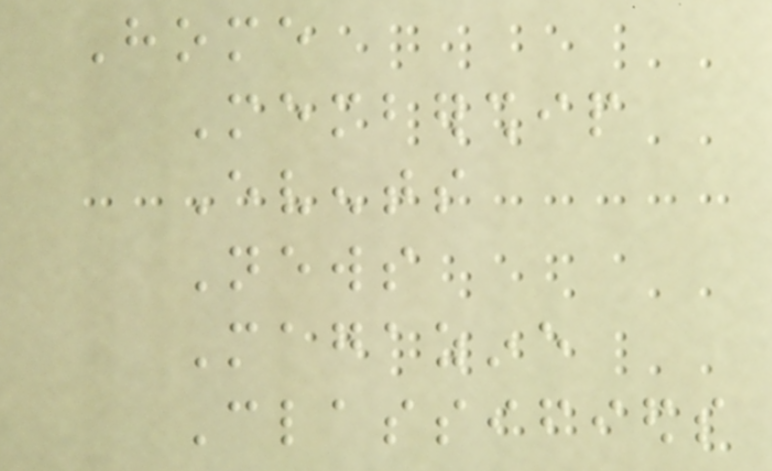Home
Membership
Events
News
Magazine
Classifieds
